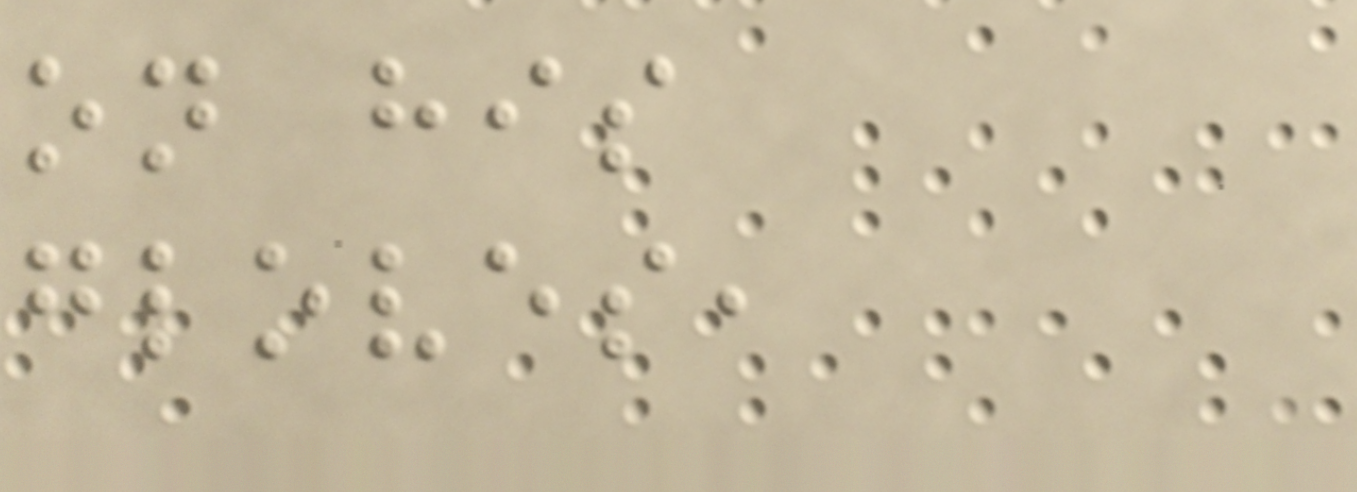on his
gloves,
